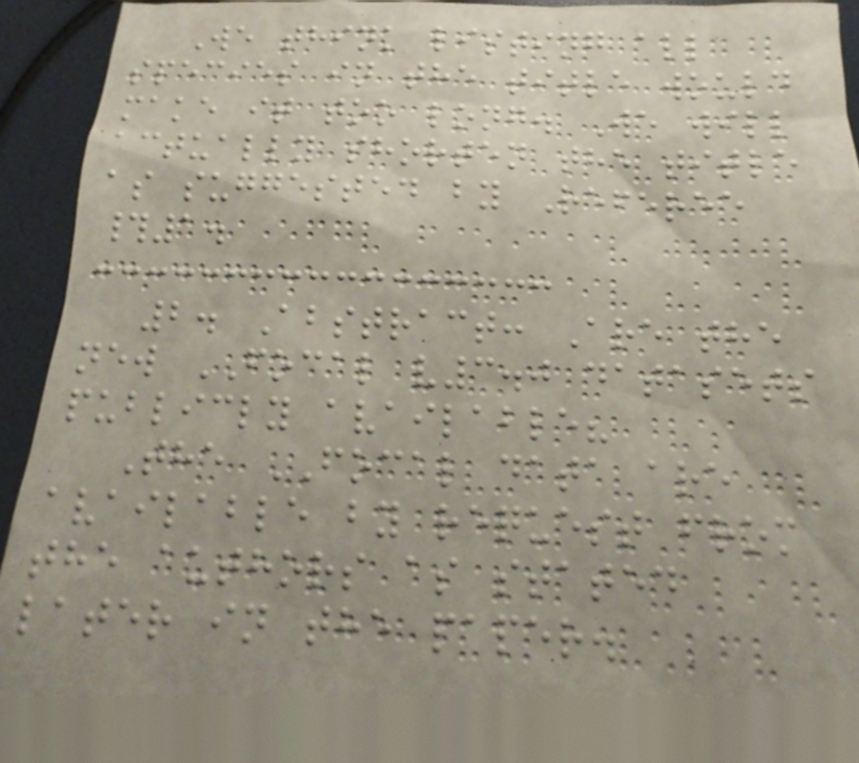We think listing all
species in the title would
make it too long. We will
actually shorten the title
as suggested by Referee
#1.
2. Abstract: Are the
new FOCAL v3.0 datasets
publicly available?
The FOCAL data are
available by request from
the authors as stated
later in the paper.
